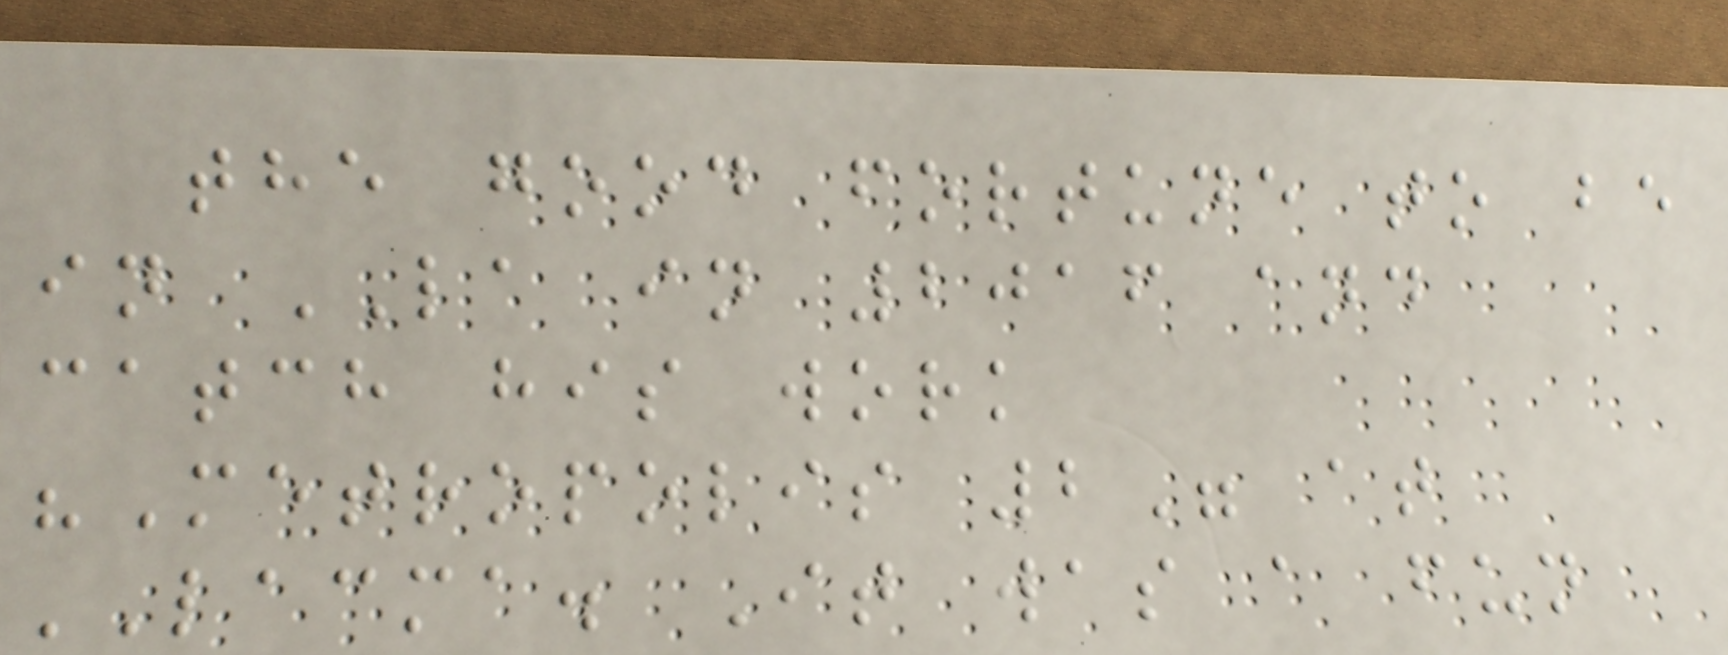the good fortune to be
in LA in 2016 and
catch his work
"Metropolis 2" at
LACMA. It was a fun
